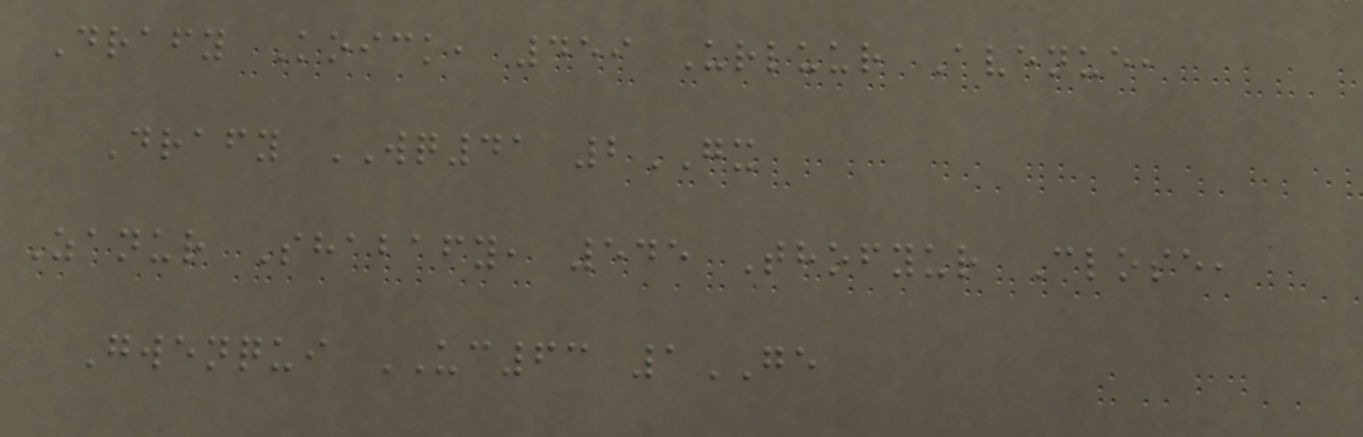Drafy Koick, 459 Urluur Avenue,
Drafy WQ41 2GX
Zanur Shabafy, 545 Thofyur Close,
Gwenqui UC63 1GE
